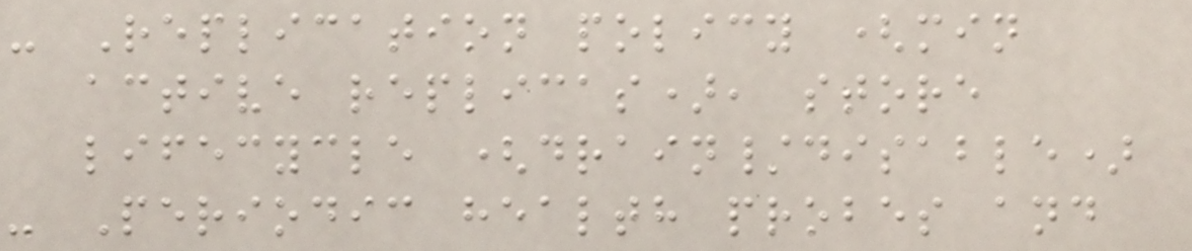- Replication policy (min
active replicas), store
lifecycle (drain/disable)
- Periodic health probes and
